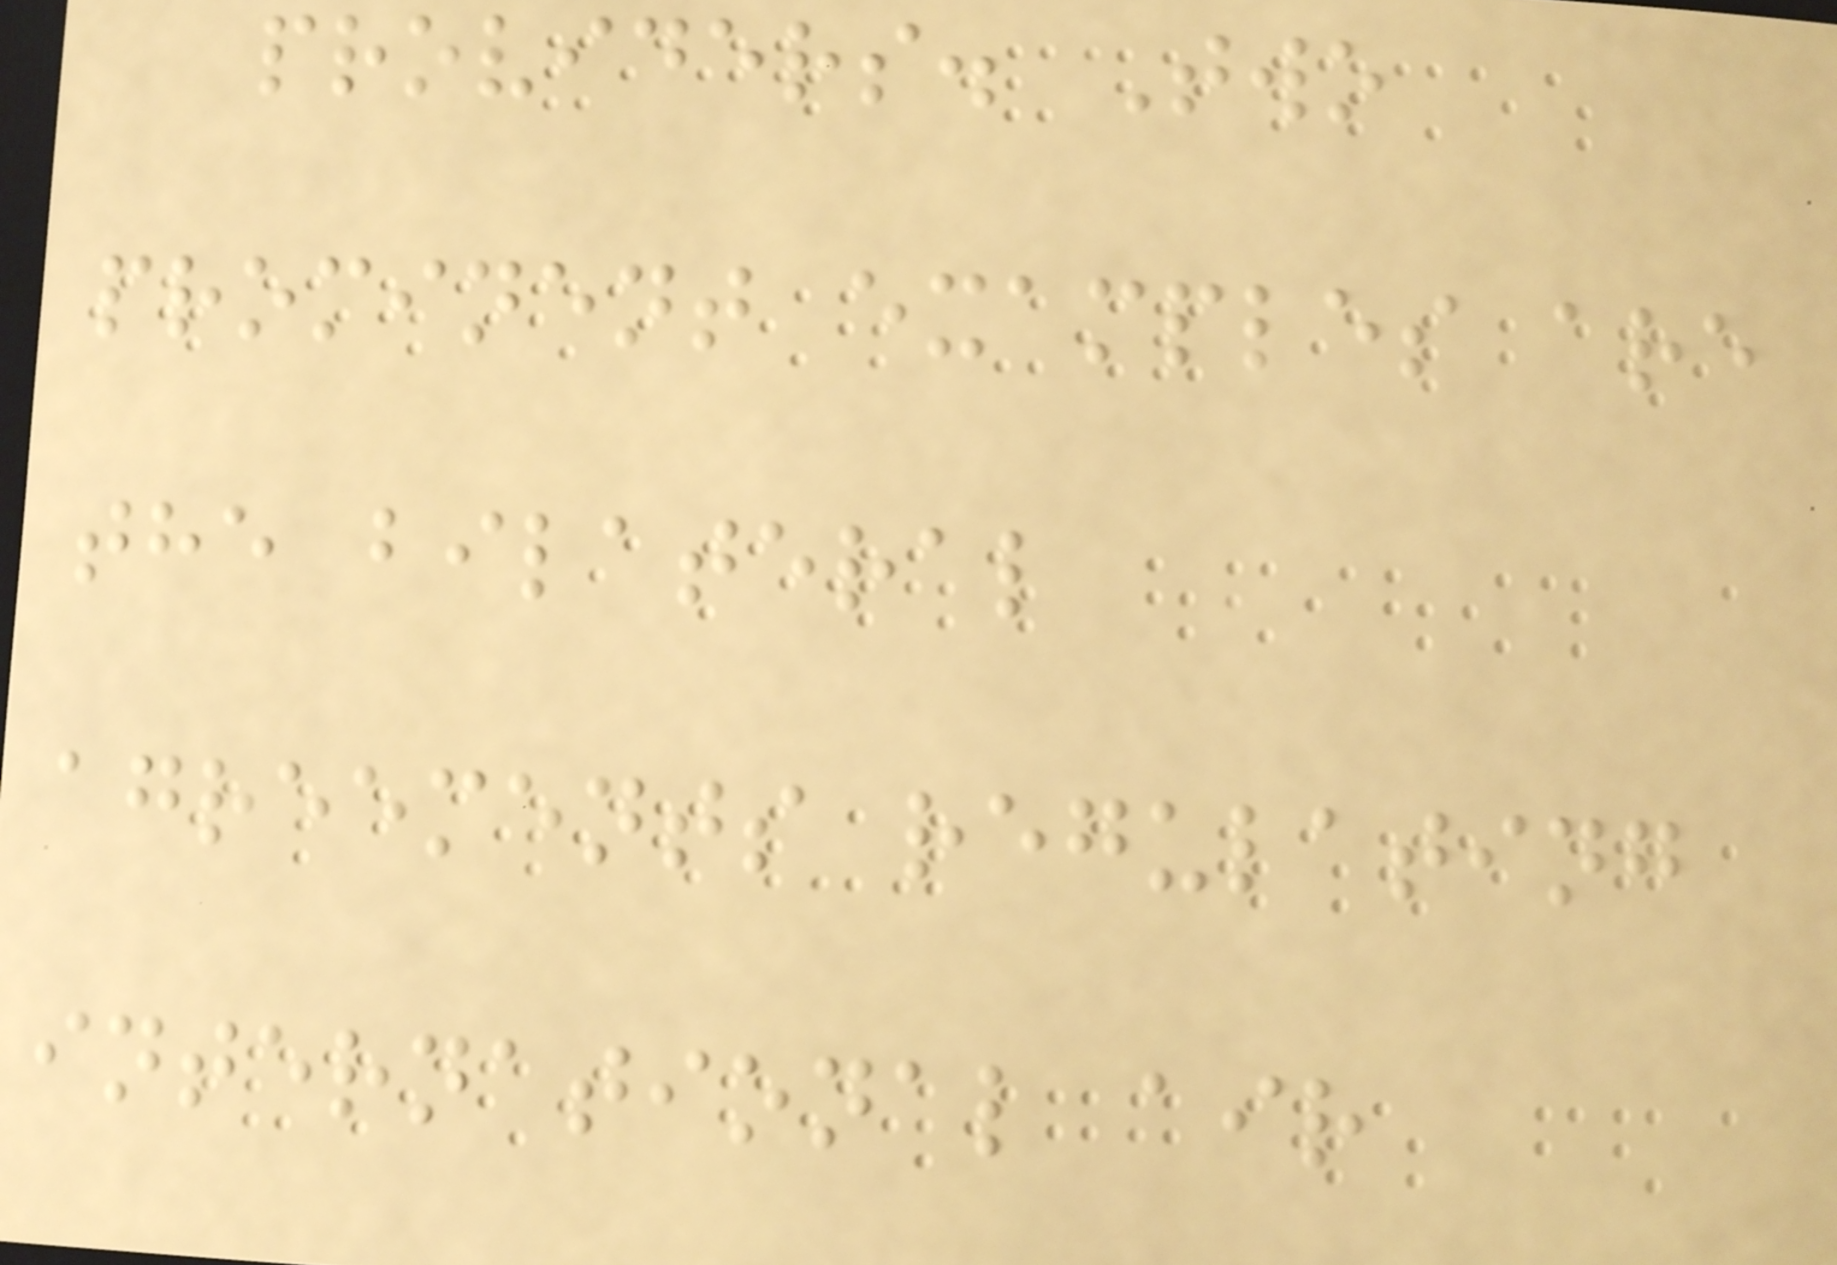providers. Two
prominent examples are
the bilateral
agreements regulating
international air
